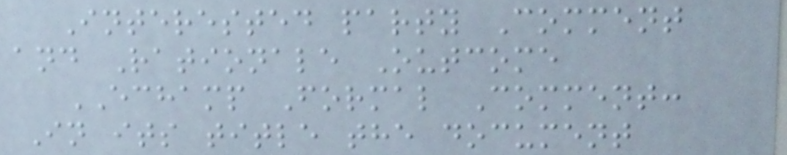Interested party Comment
and Rationale Outcome
ECHAMP Formal Comment:
In its title the document
